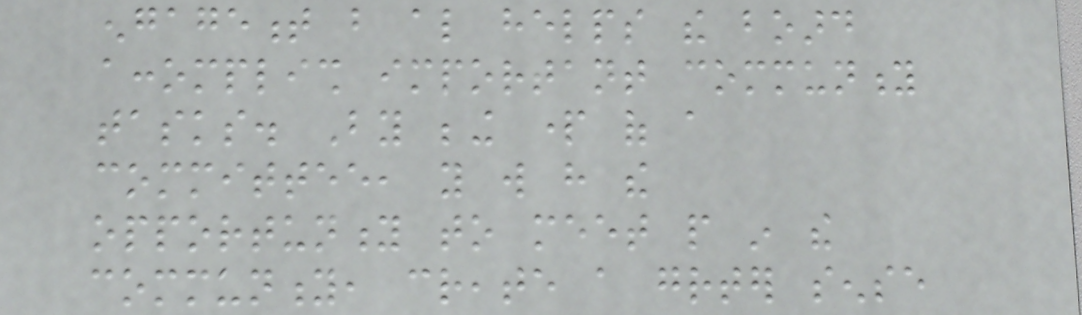engagement but also helps the board
accomplish important community
tasks. By being part of a
committee, you will have the
opportunity to meet people in the
community, create a greater sense
